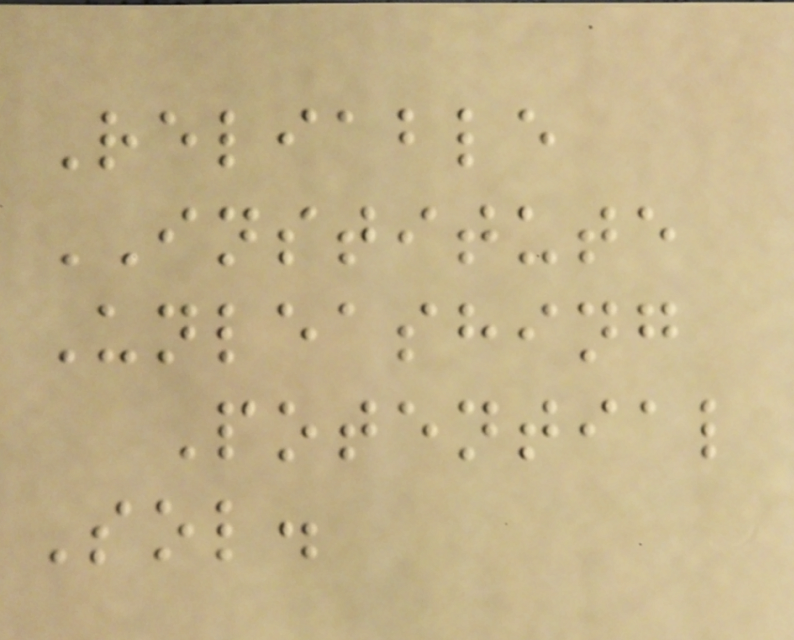Reliable
INSTITUTE
Unleashing
Potential
Sol.
